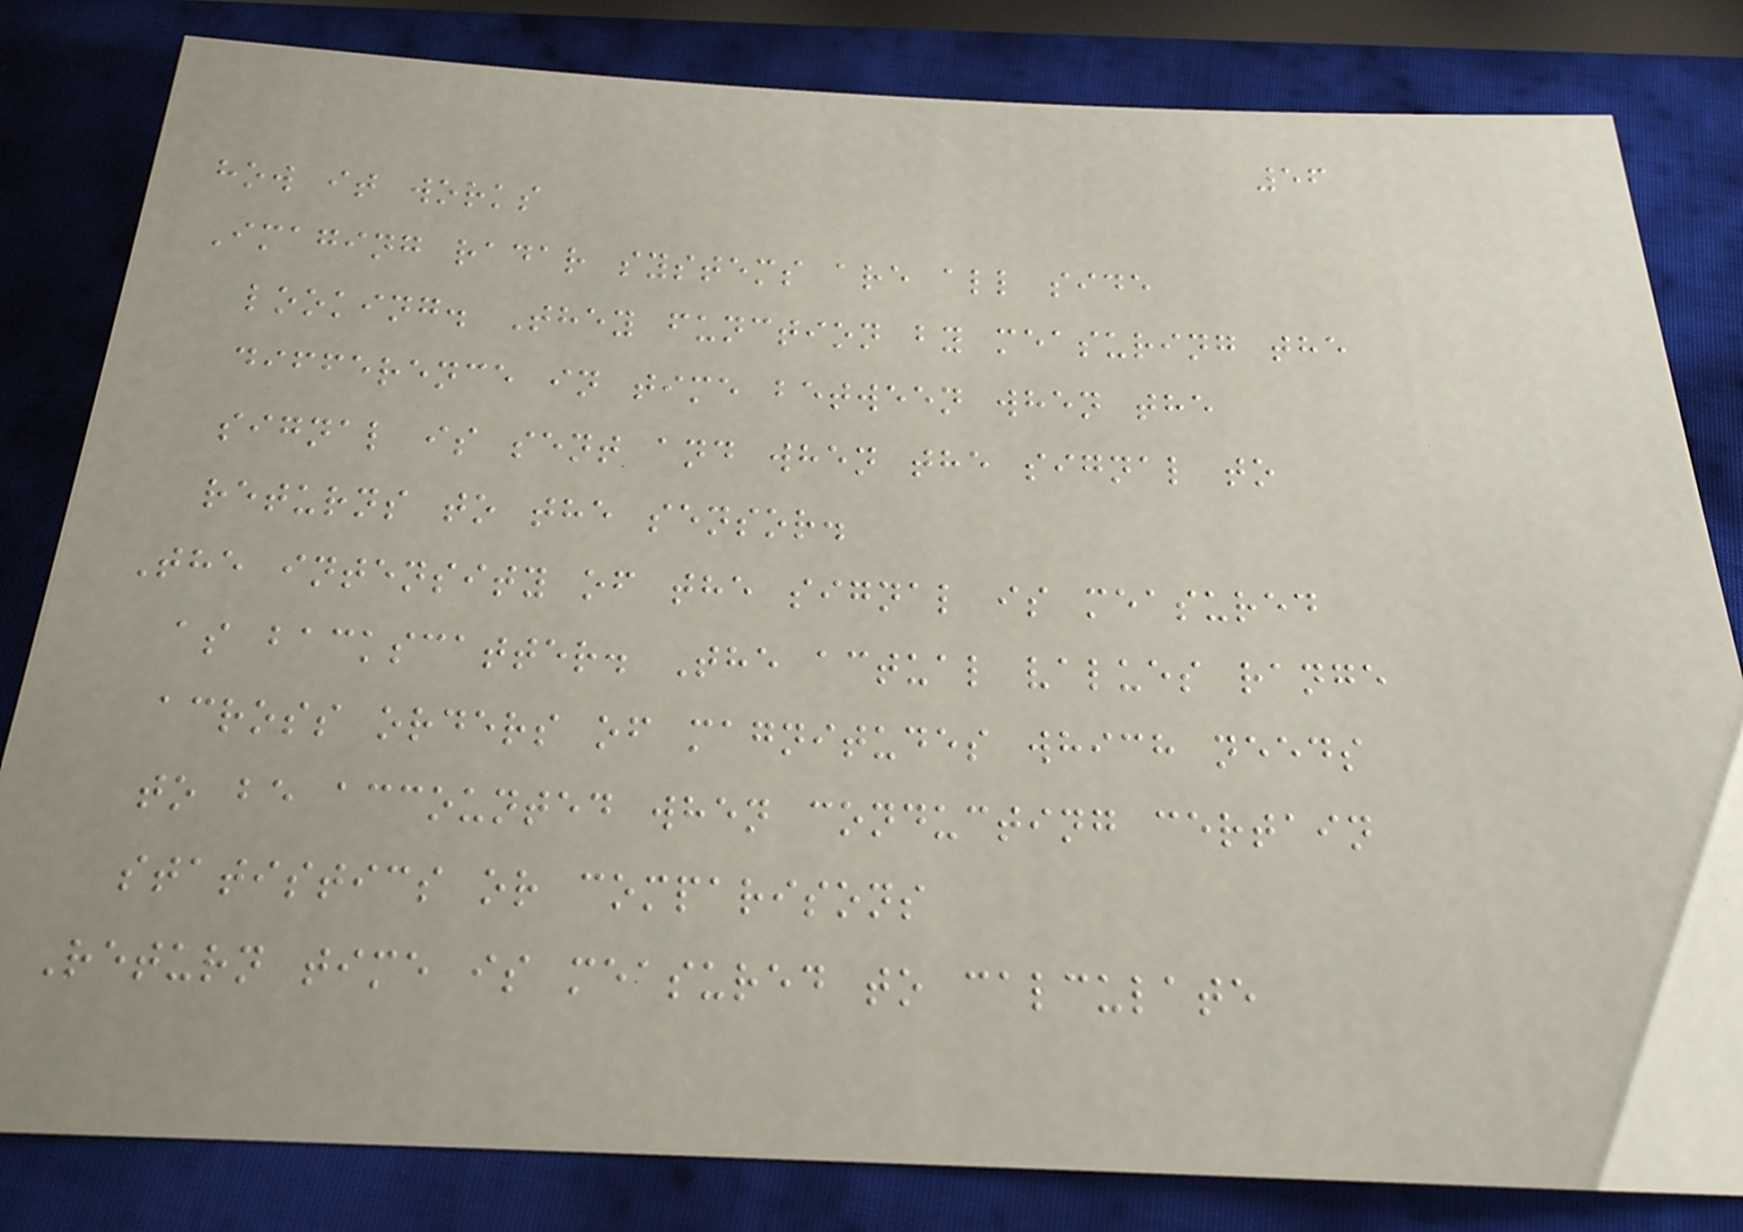56
how it works
Imaging radar systems are all side
looking. They function by measuring the
difference in time between when the
signal is sent and when the signal to
returns to the sensor.
The intensity of the signal is measured
as backscatter. The actual values range
across orders of magnitudes which needs
to be accounted when conducting certain
statistics or comparisons
Return time is measured to calculate
